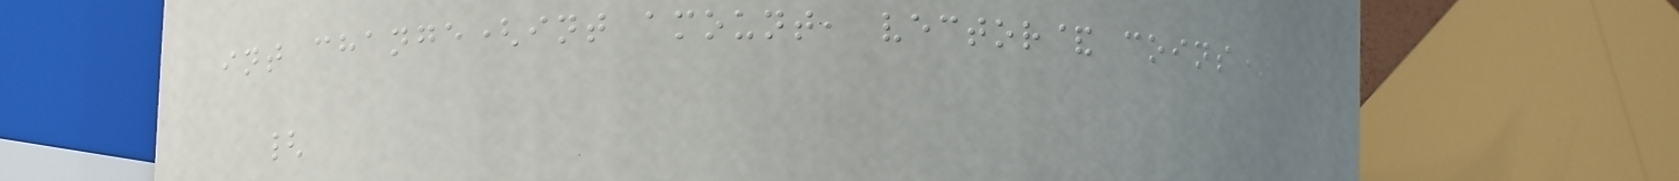int change(int amount, vector& coins)
{
